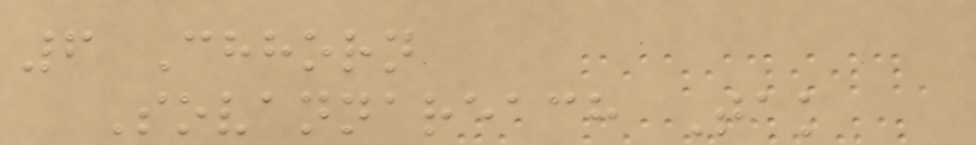6 Chhorn
Sovannareach Tak
